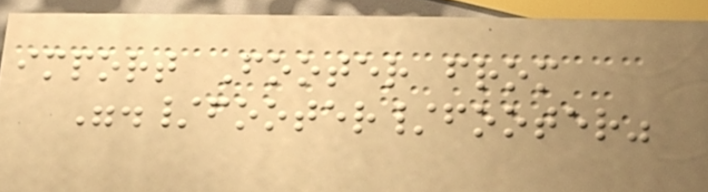import Footer from
"./footer/footer"
